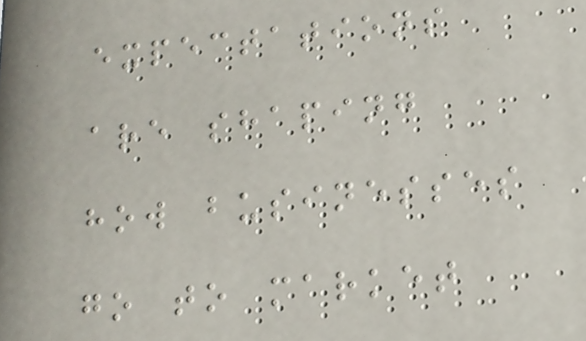expectations
are shaping
how businesses
go to market
